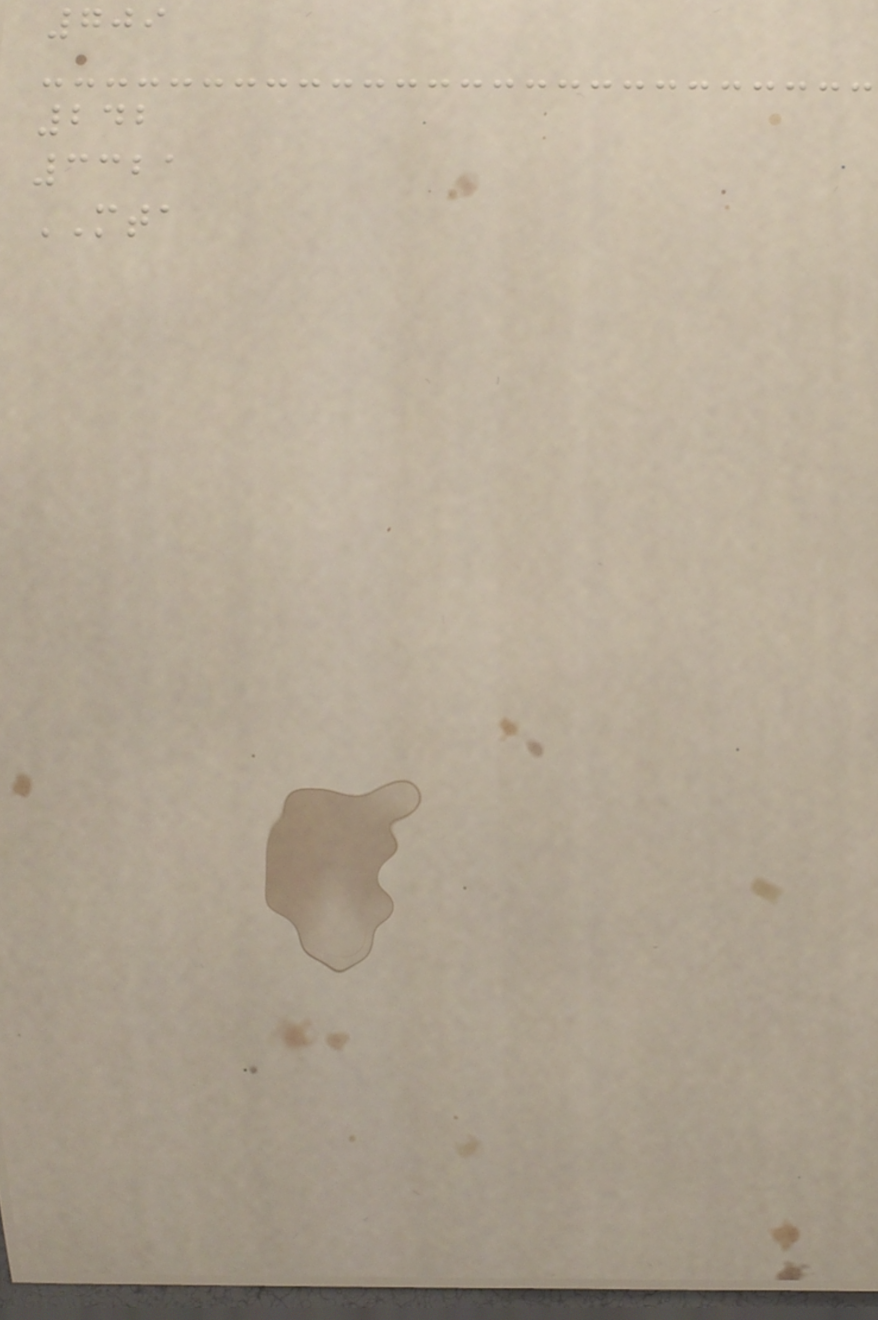709
242
3321
MTA
